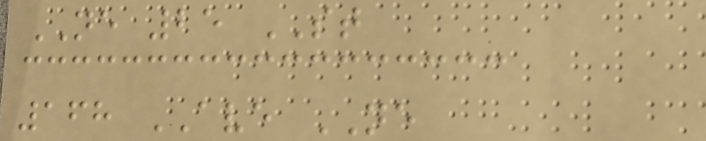NE 25 ST
168 AVE NE
